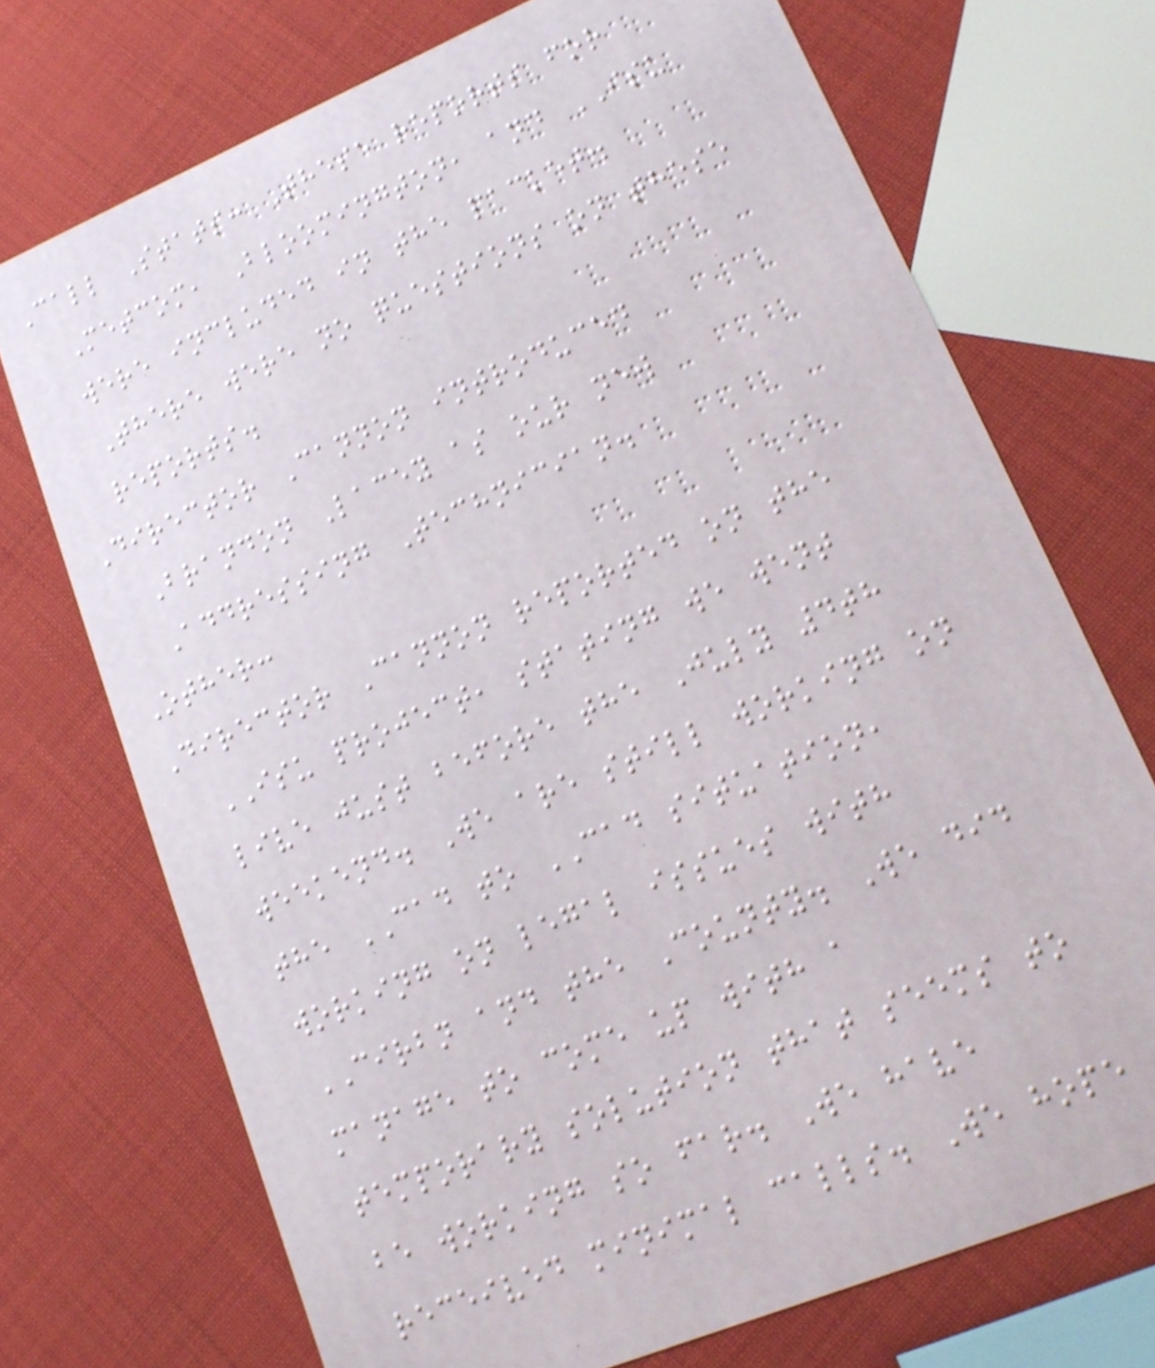Call Stats: These reports for
Metcom, Bloomington, and ISU
were included in the packet.
There were no questions on these
reports.
Director Cannon introduced
Brandon Lacey as our new
Addressing Technician.
Other:
Director Cannon reported on the
ISU project, stating we went
live just before the July 4th
weekend. We are still working on
the CAD to CAD situation,
working on legal issues with
CIRBN and the County. We did
manage to come up with a
temporary solution that seems to
be working so far. We have
received minimal calls. We hope
